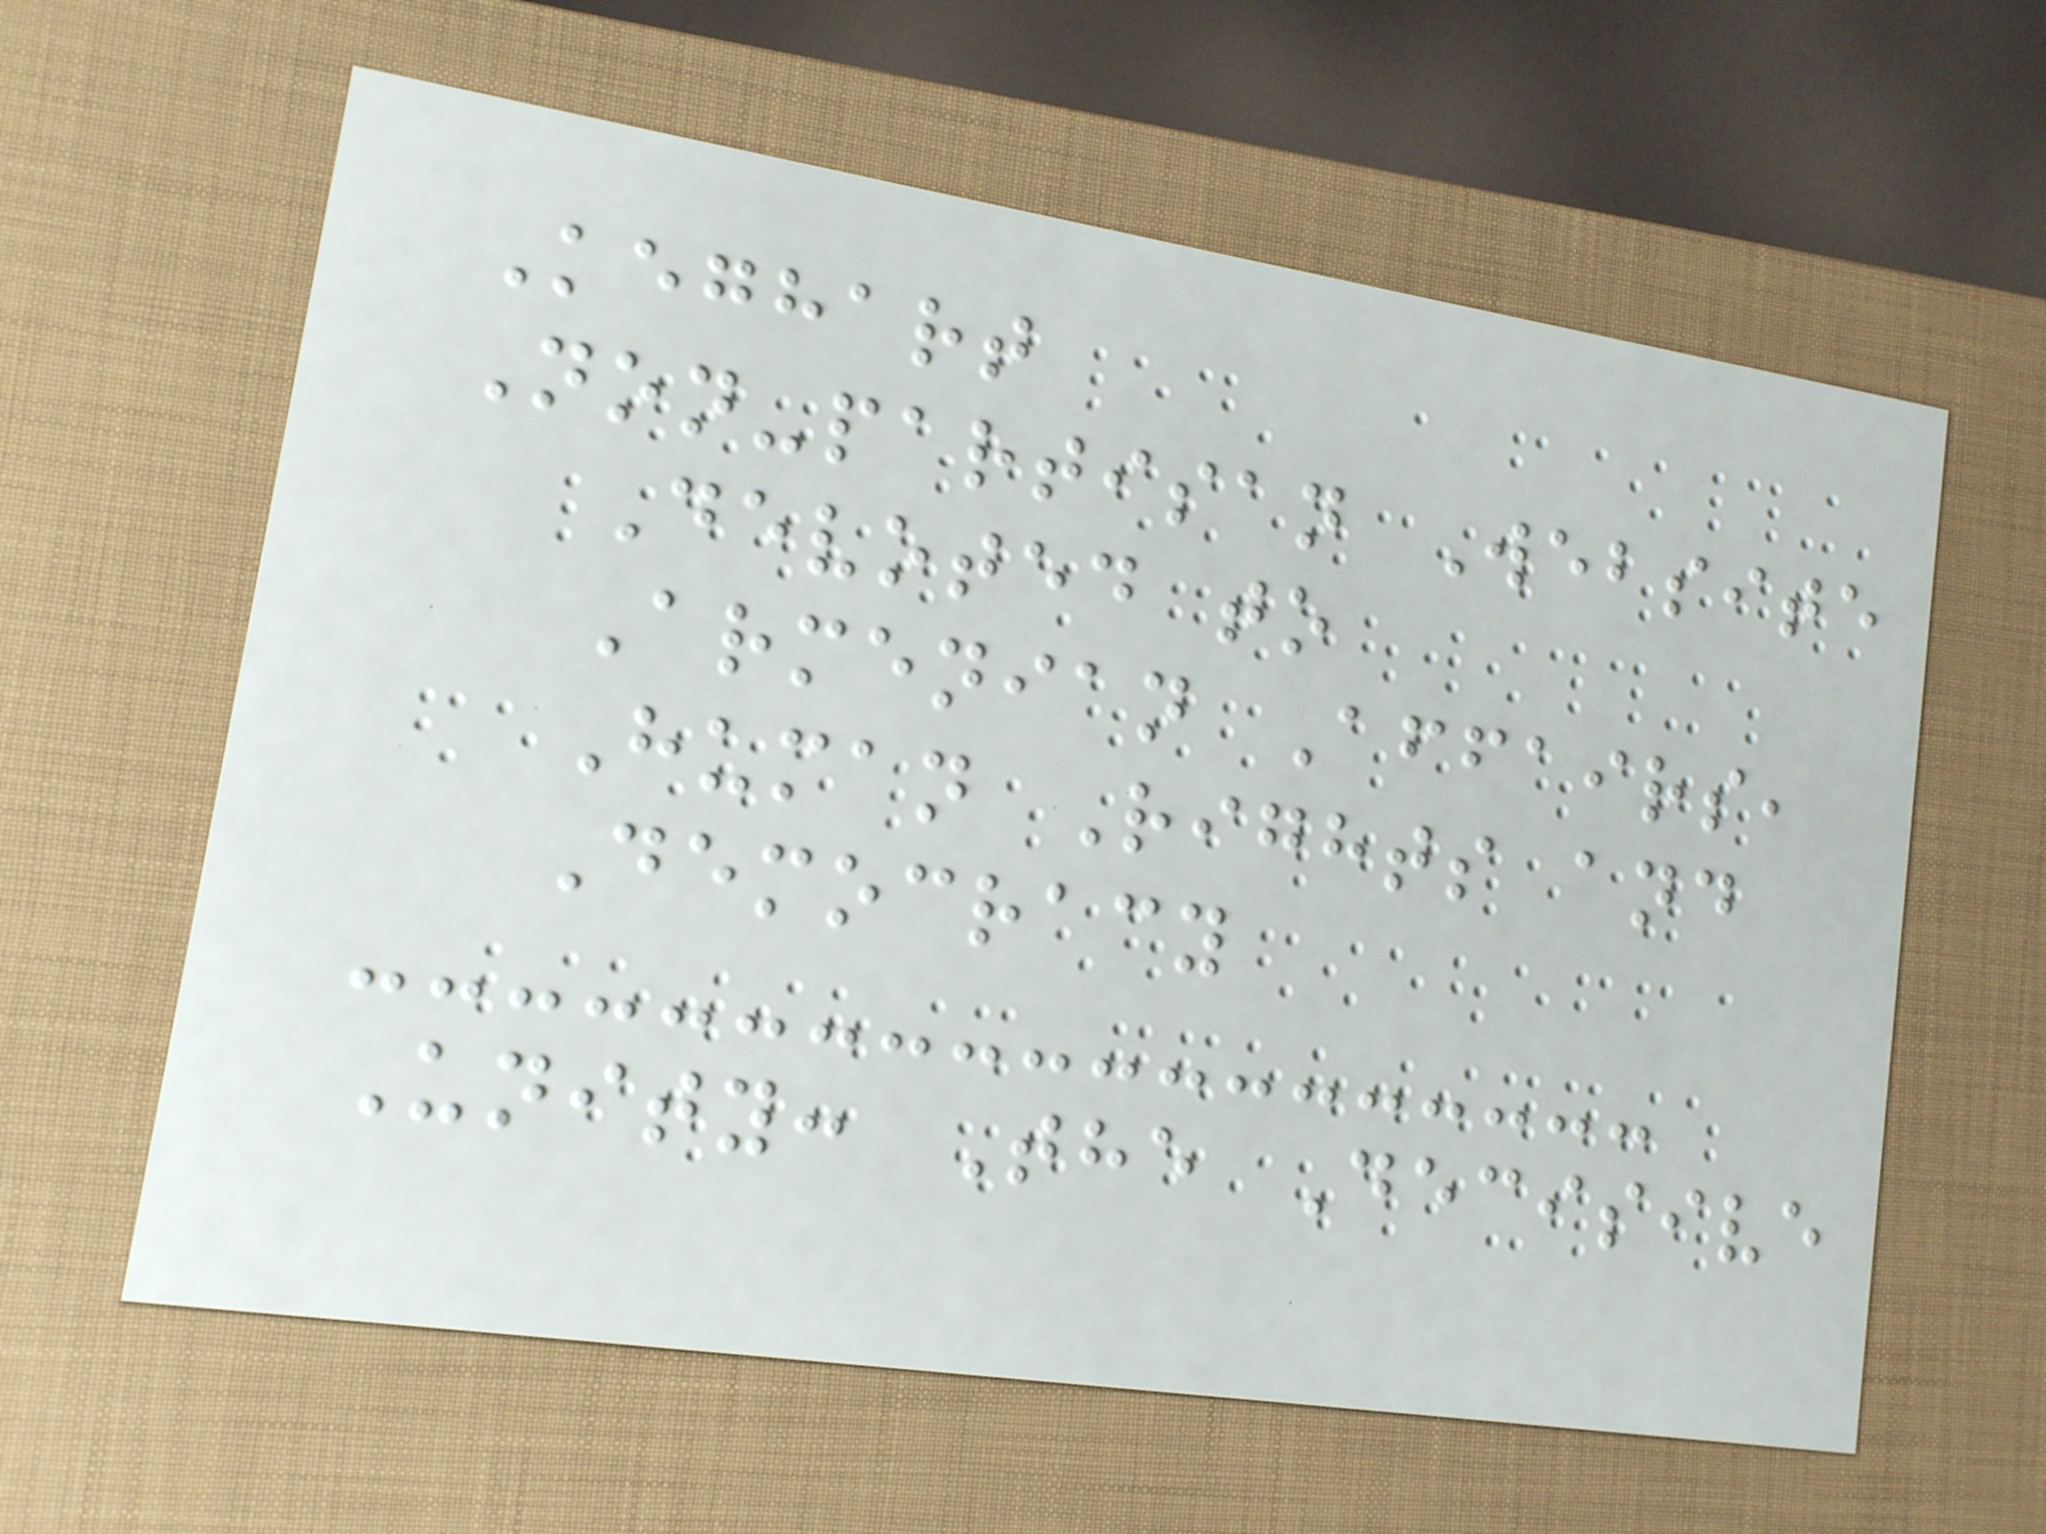Keghart
Non-partisan Website
Devoted to
Armenian Affairs,
Human Rights and
Democracy
Unity: The Decisive
